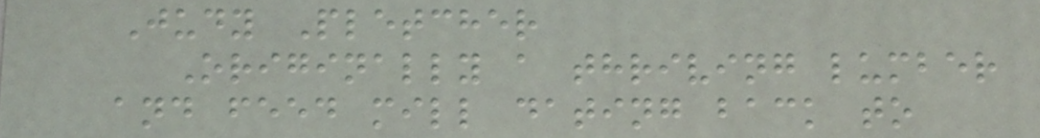Judy Pletcher
Originally a thriving lumber
and feed mill dating back to
